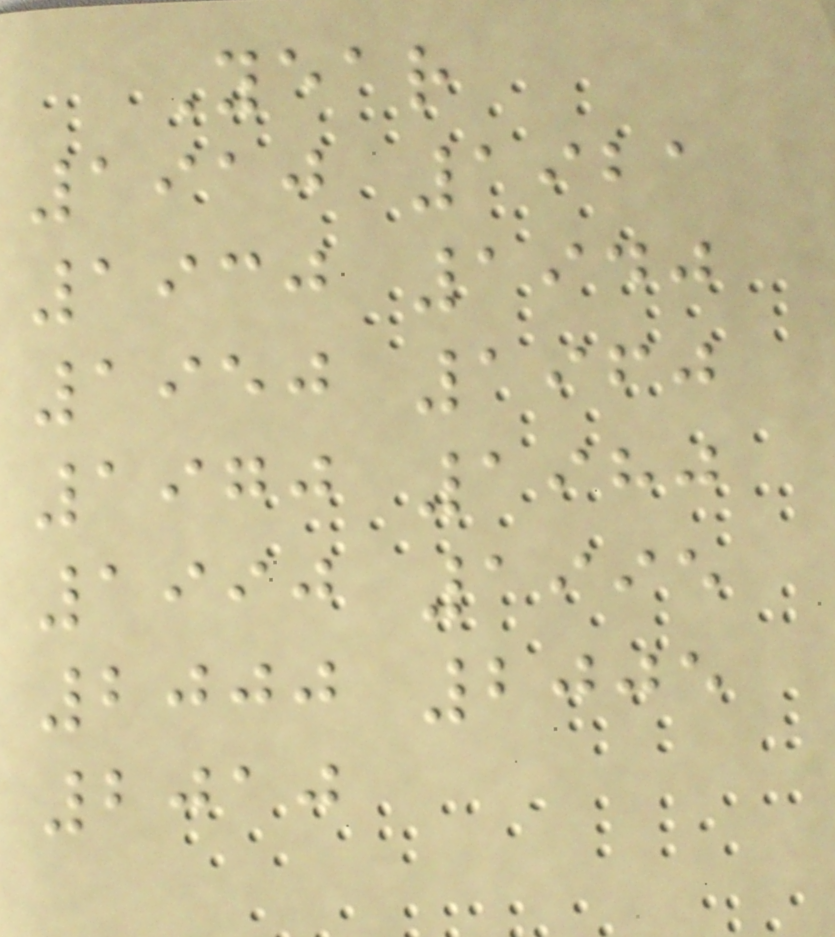Year
1910 1921
1930 1940
1950 1960
1970 1980
1990 1995
2000 2005
2010
